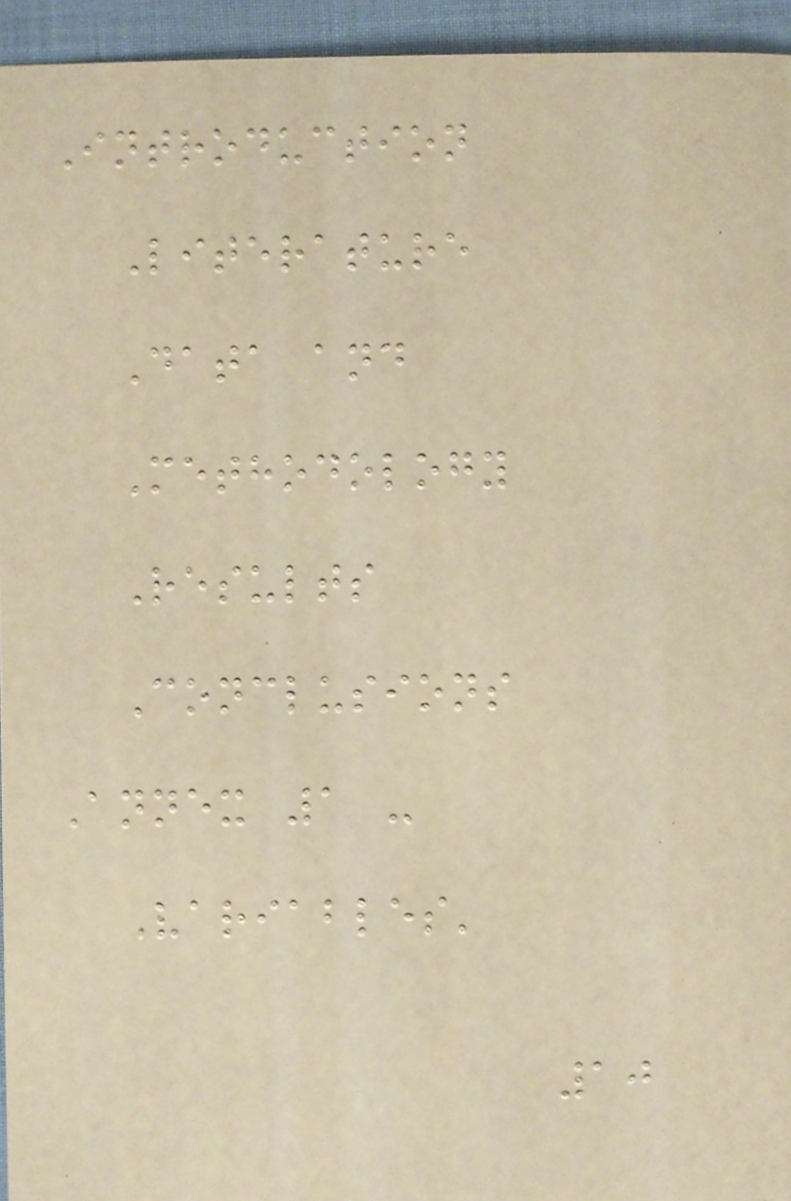Introduction
Literature
Data and
Methodology
Results
Conclusions
Annex 1 -
Variables'
10
